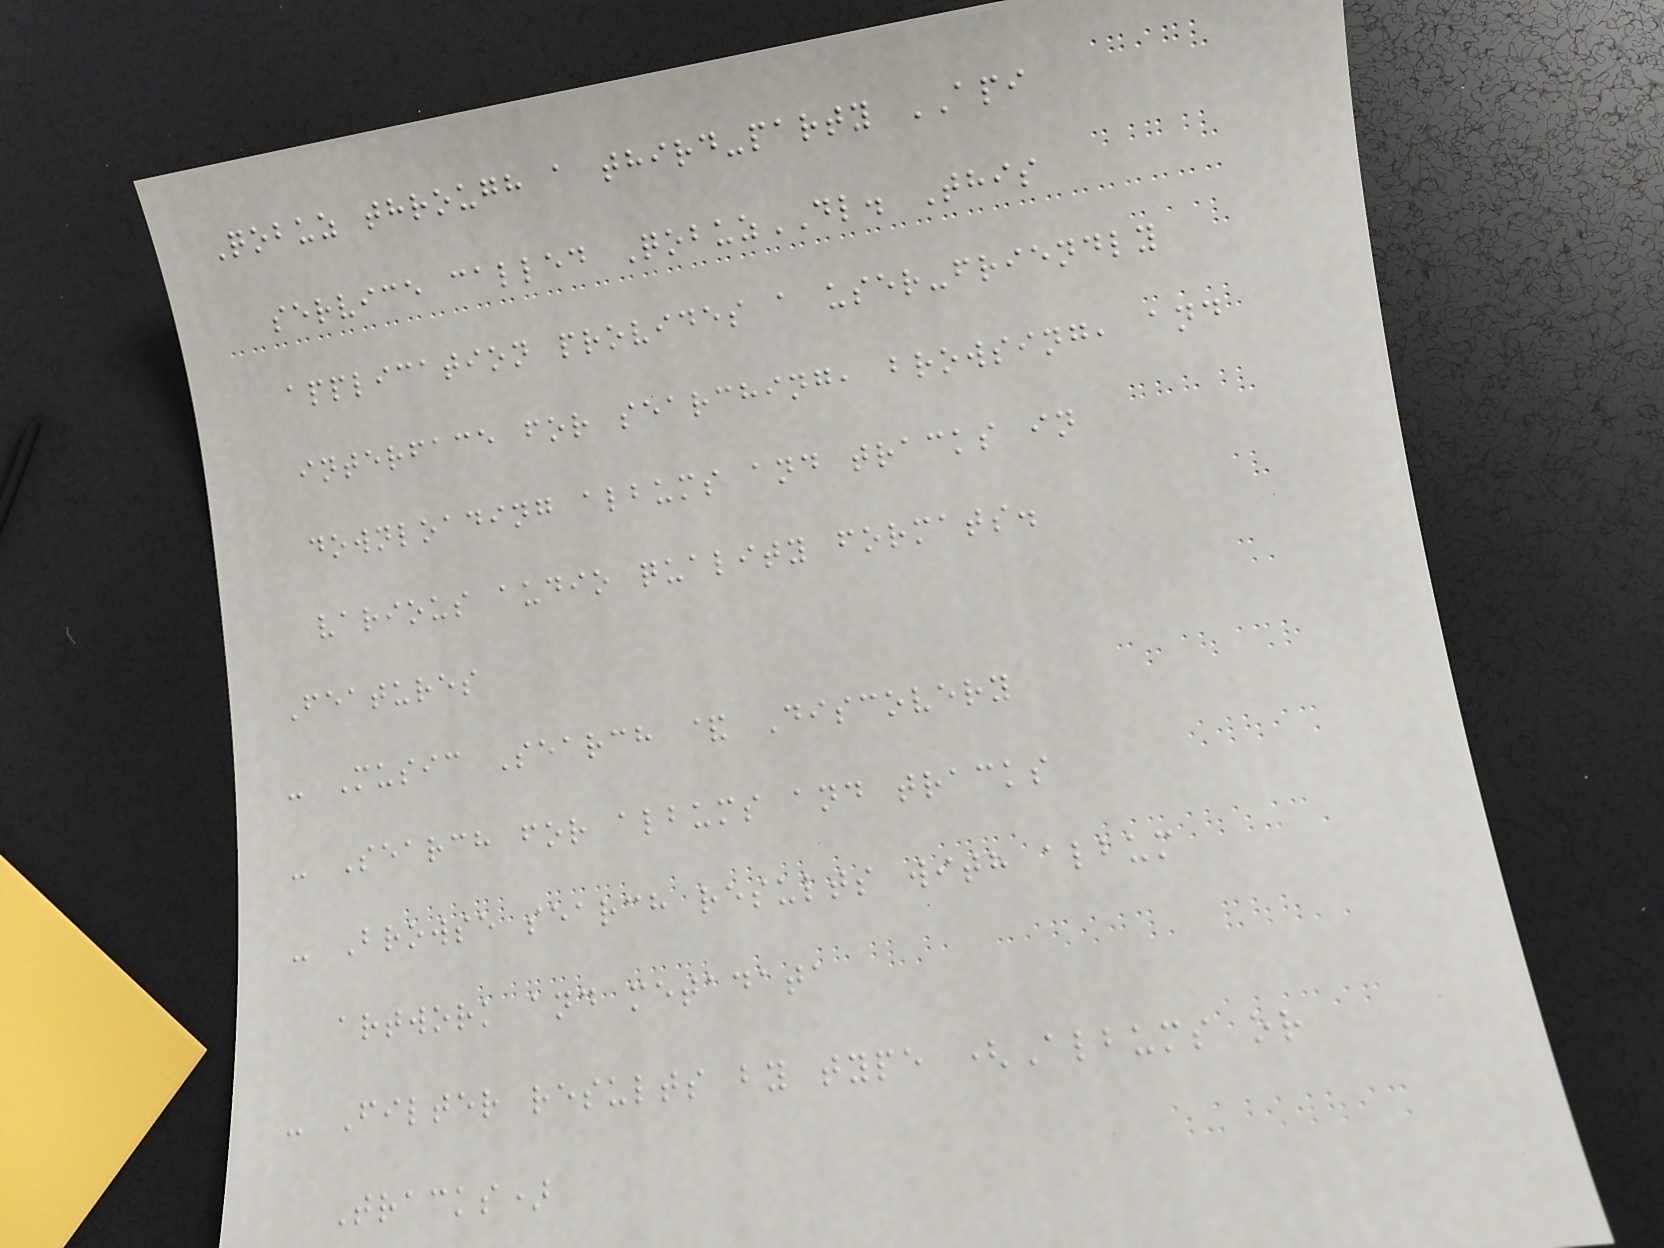Qobuz through a third-party API
service called QobuzDL. This
application provides a user-friendly
interface for searching, browsing, and
downloading albums and tracks in
various audio quality formats.
Features
- Music Search & Discovery
- Search for albums and tracks
- Browse search results with album
artwork and metadata
- Filter results by type (Albums or
Tracks)
